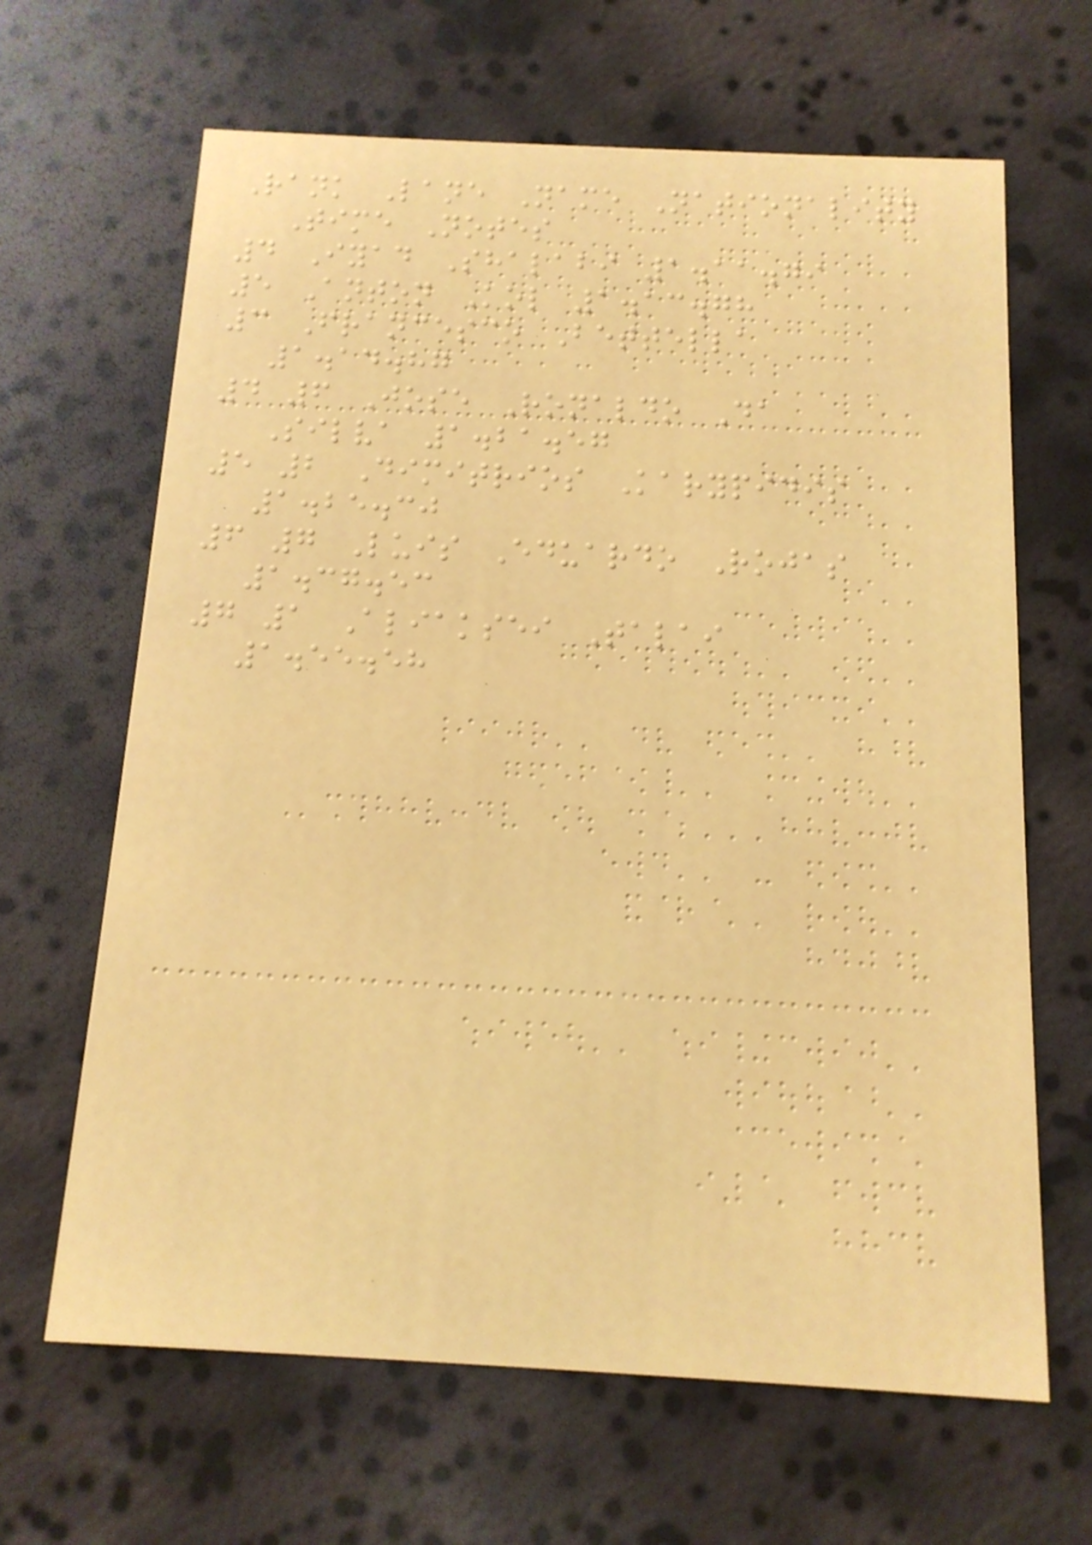Rank Lane Name Nationality
Time Notes
4 Iyad Shalabi 1.11.79
5 Anton Kol 1.13.78
3 Francesco Bettella
1.14.87
4 6 Jose Ronaldo Da
Silva 1.21.57
5 2 Dimitrios Karypidis
1.25.30
6 7 Luis Eduardo Rojas
1.37.53
7 1 Aliaksei Talai
1.55.58
